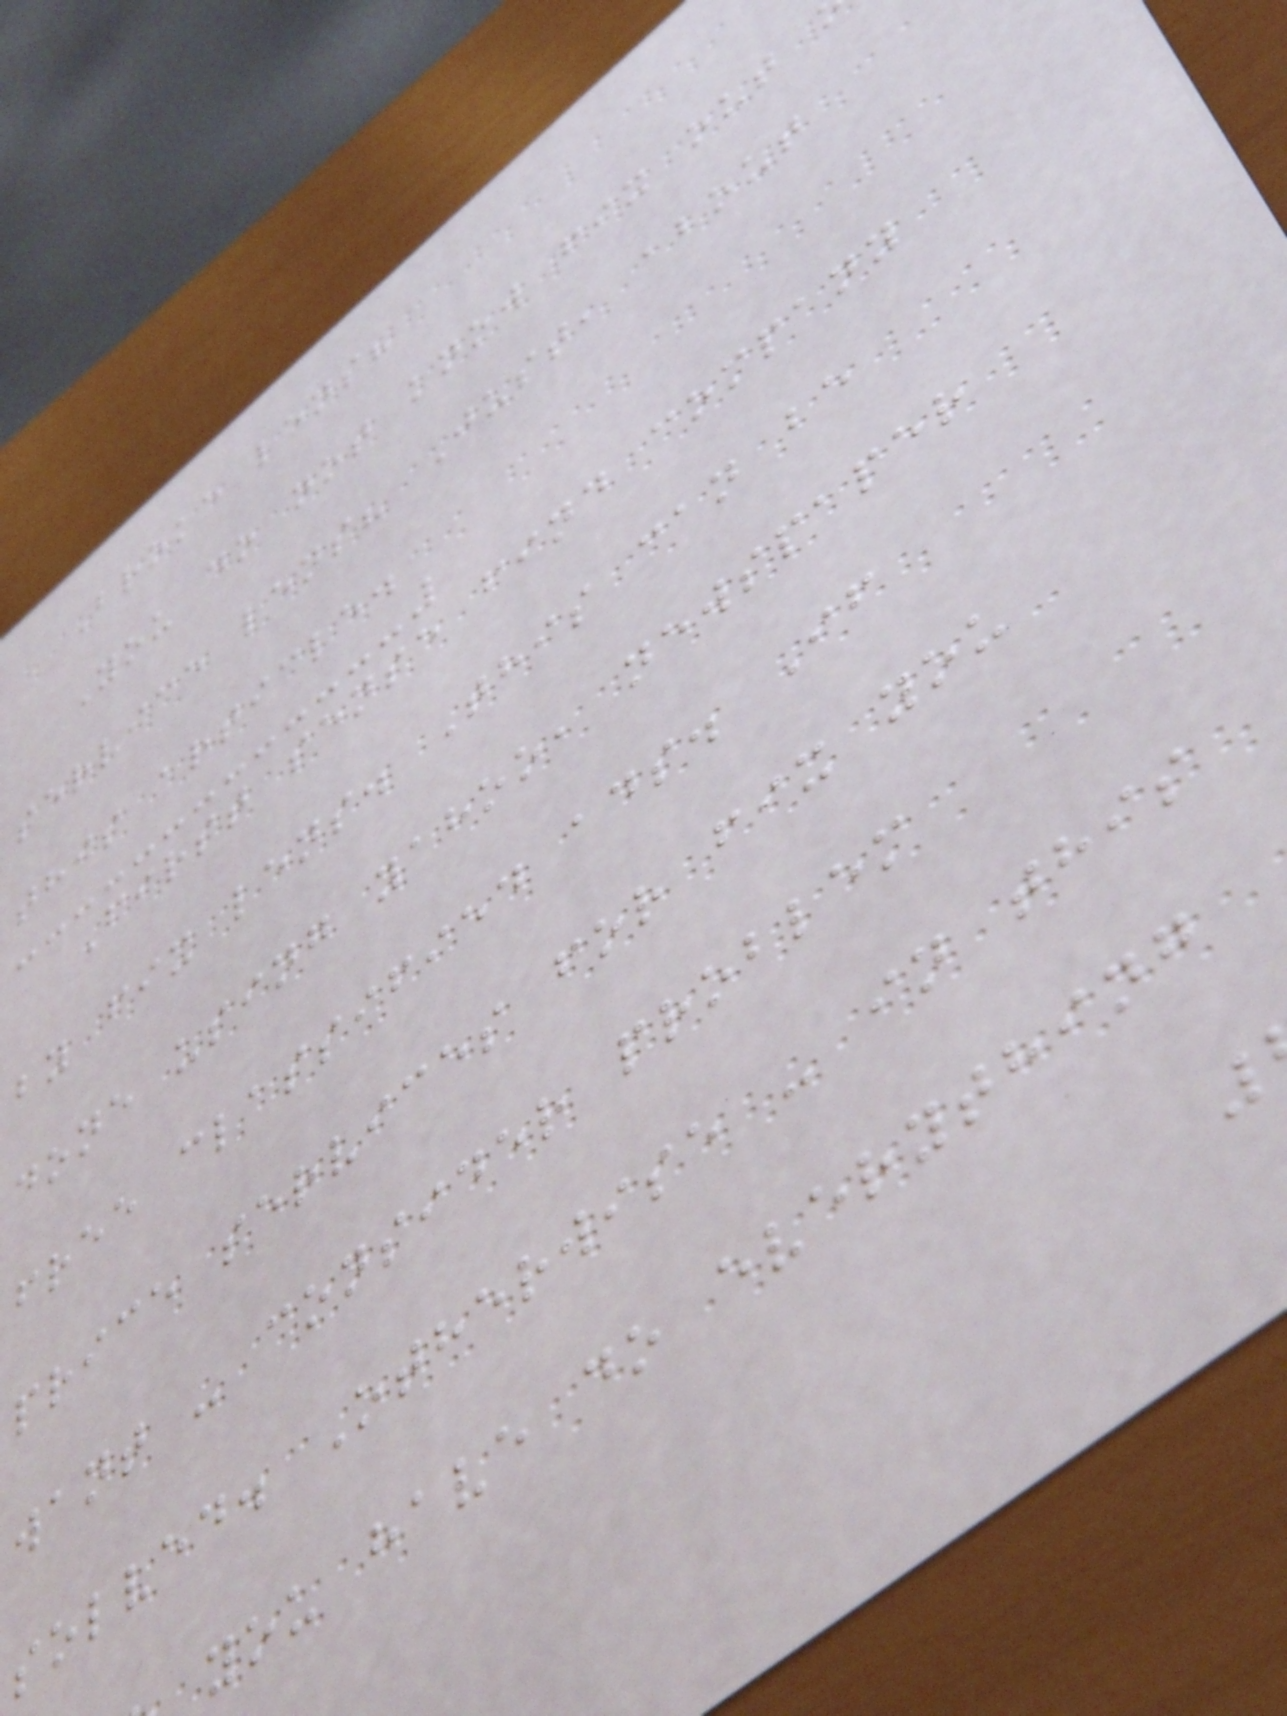Broke lens?
You do not know fix out
service lens? Just, about
this article.
First sense find company
by fix lens. This can be
done using yahoo, newspaper
free classified ads. If
price services for fix you
want - consider problem
solved. Otherwise - in this
you have do everything
